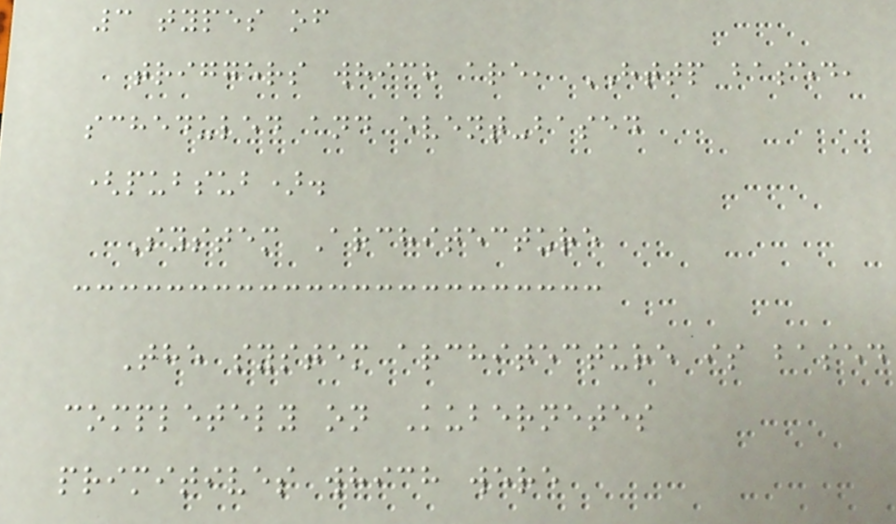3 types of
triggers which are, HTTP based,
scheduled and event-based
(pubsub).
System Architecture
The system architecture is based
completely on Kubernetes
primitives which were
